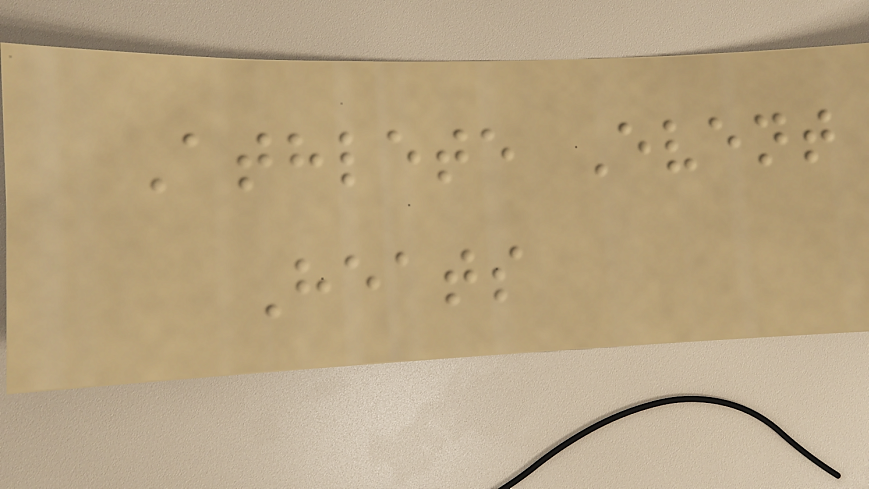Athlete Event
Heats
